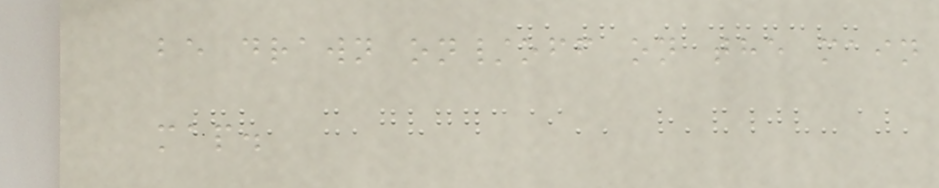be drawn on/off on the main
map.
